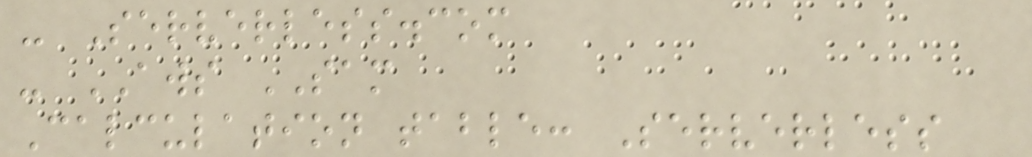- Serverless.com
- AWS SAM
Calculation table: Serverless
